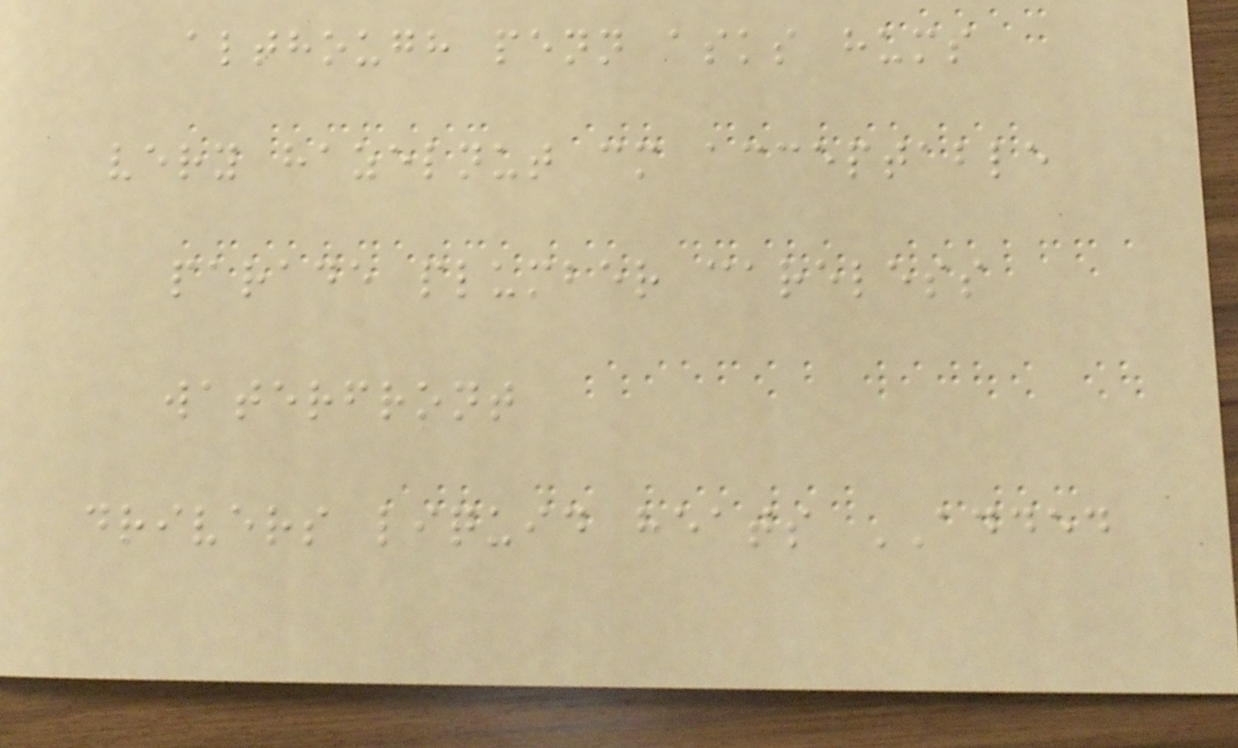although penn asks hums
very hazelnut cm acceptable
parade plumber careless
waterfront
drivers liquid heats ADDED
